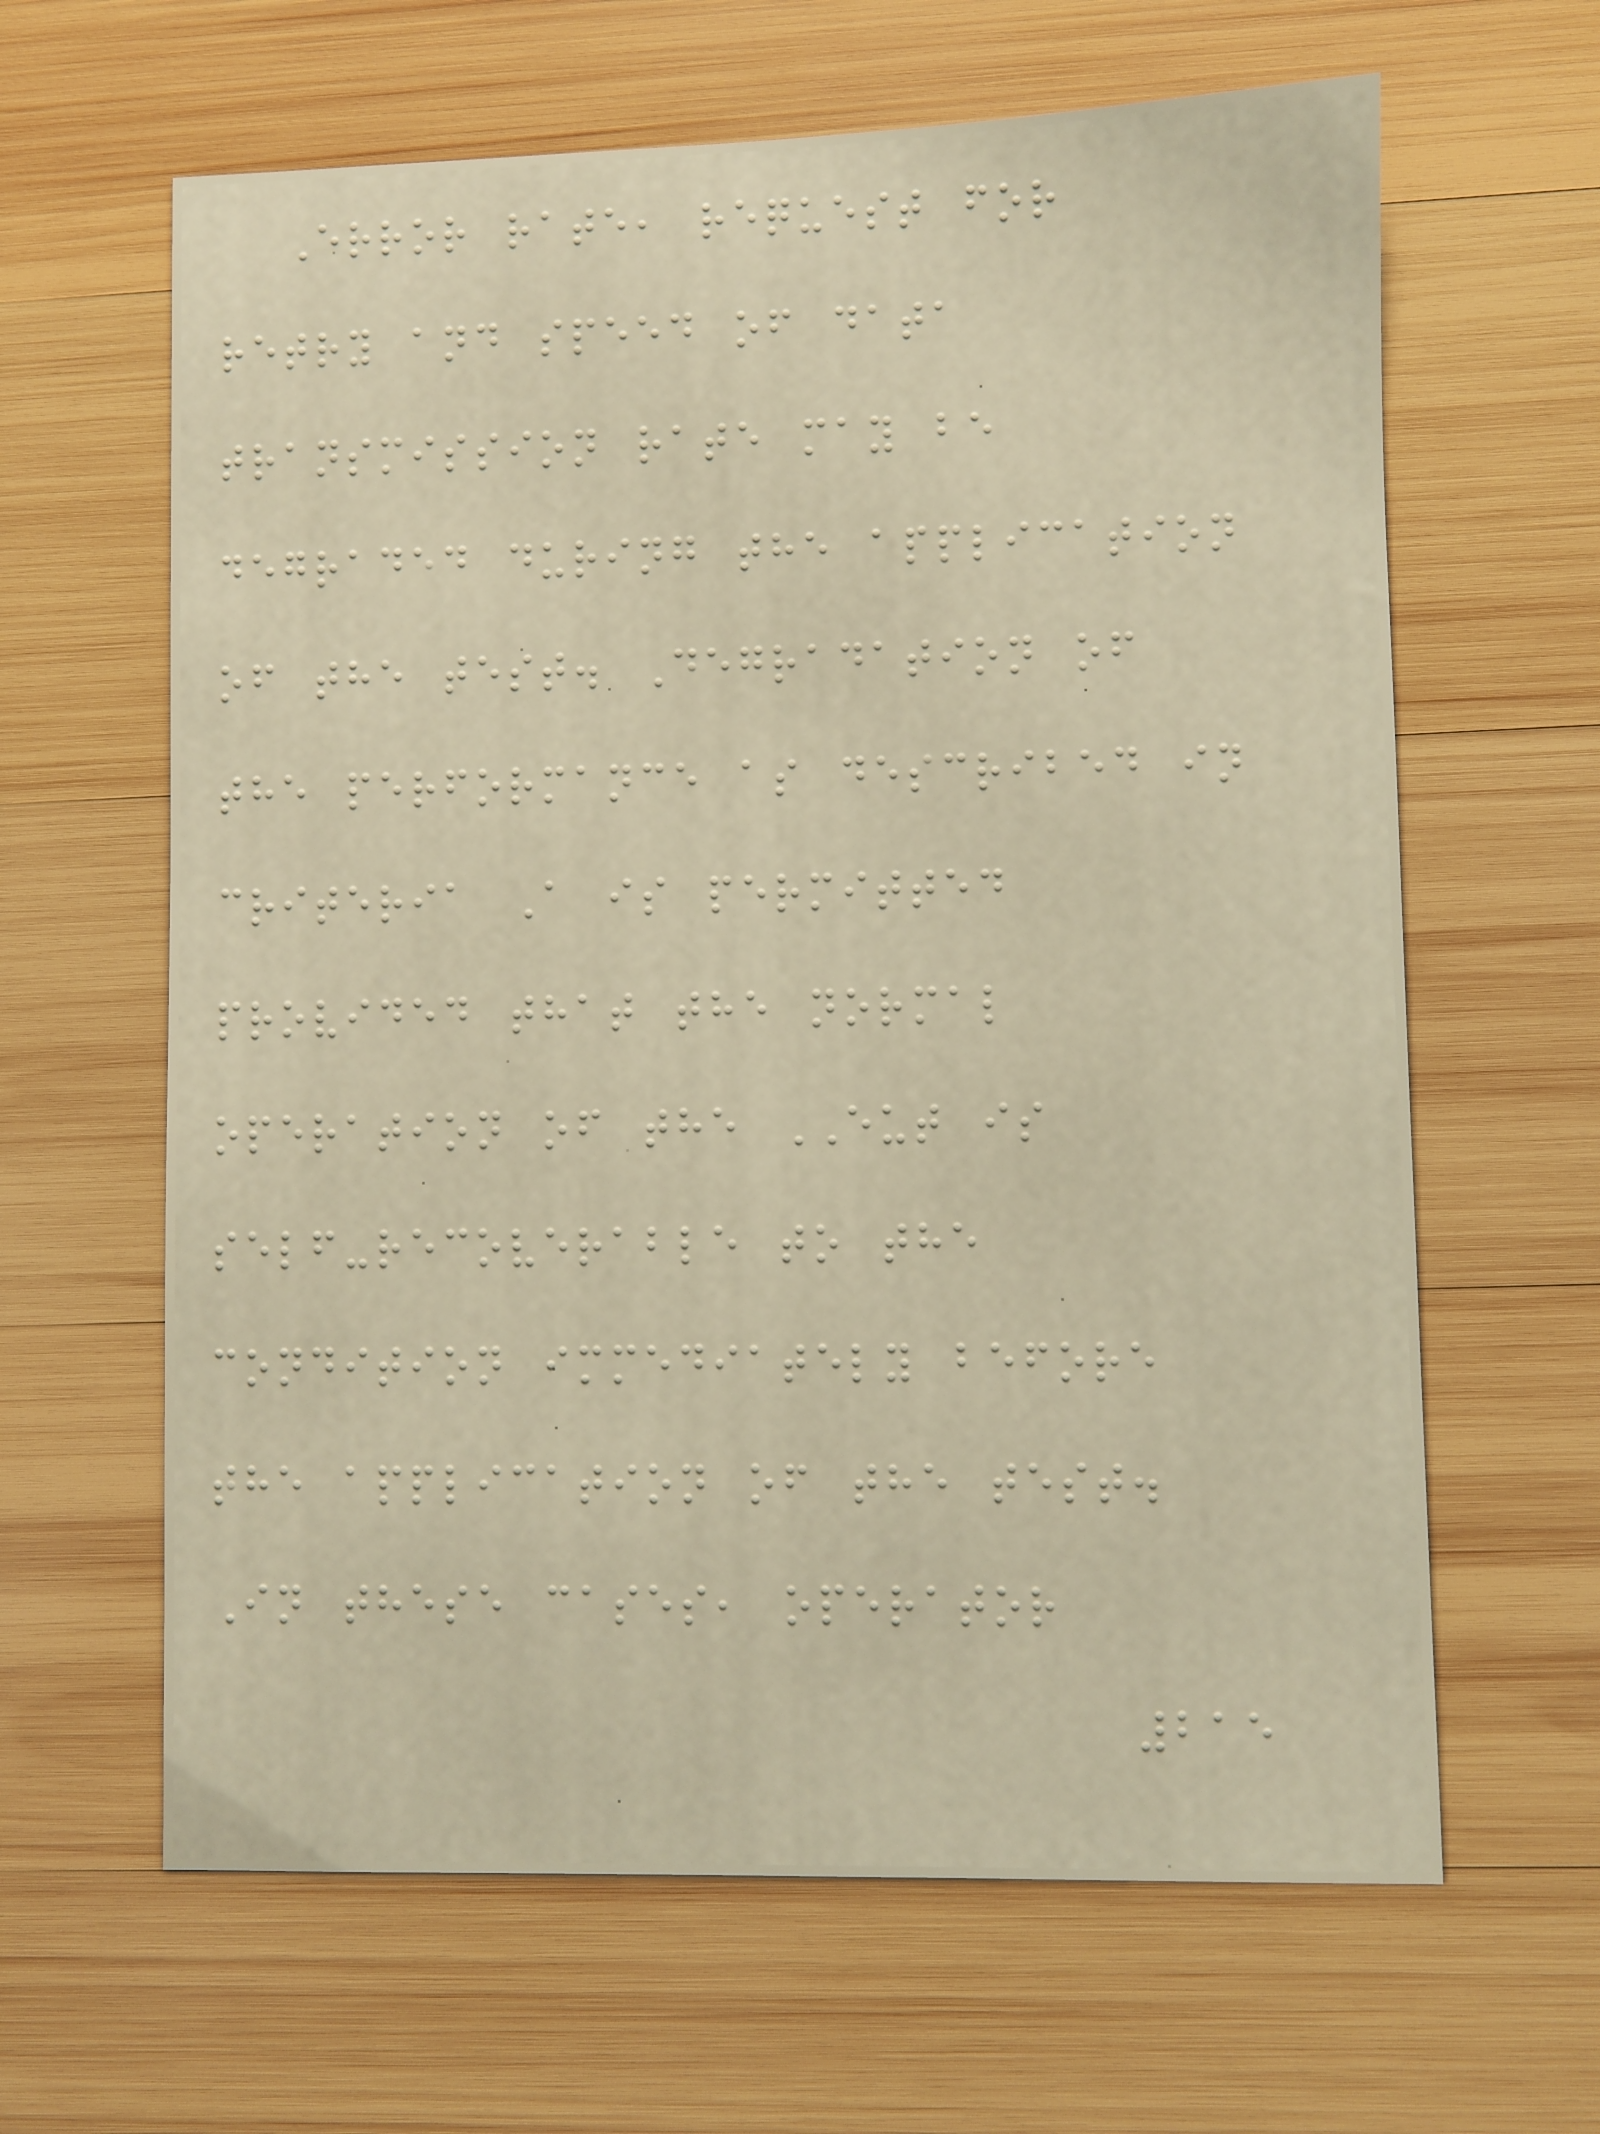Error rate, request for
retry and speed of data
transmission rate may be
degraded during the application
of the test. Degradation of
the performance as described in
criteria A is permitted
provided that the normal
operation of the EUT is
self-recoverable to the
condition immediately before
the application of the test.
In these cases, operator
215
